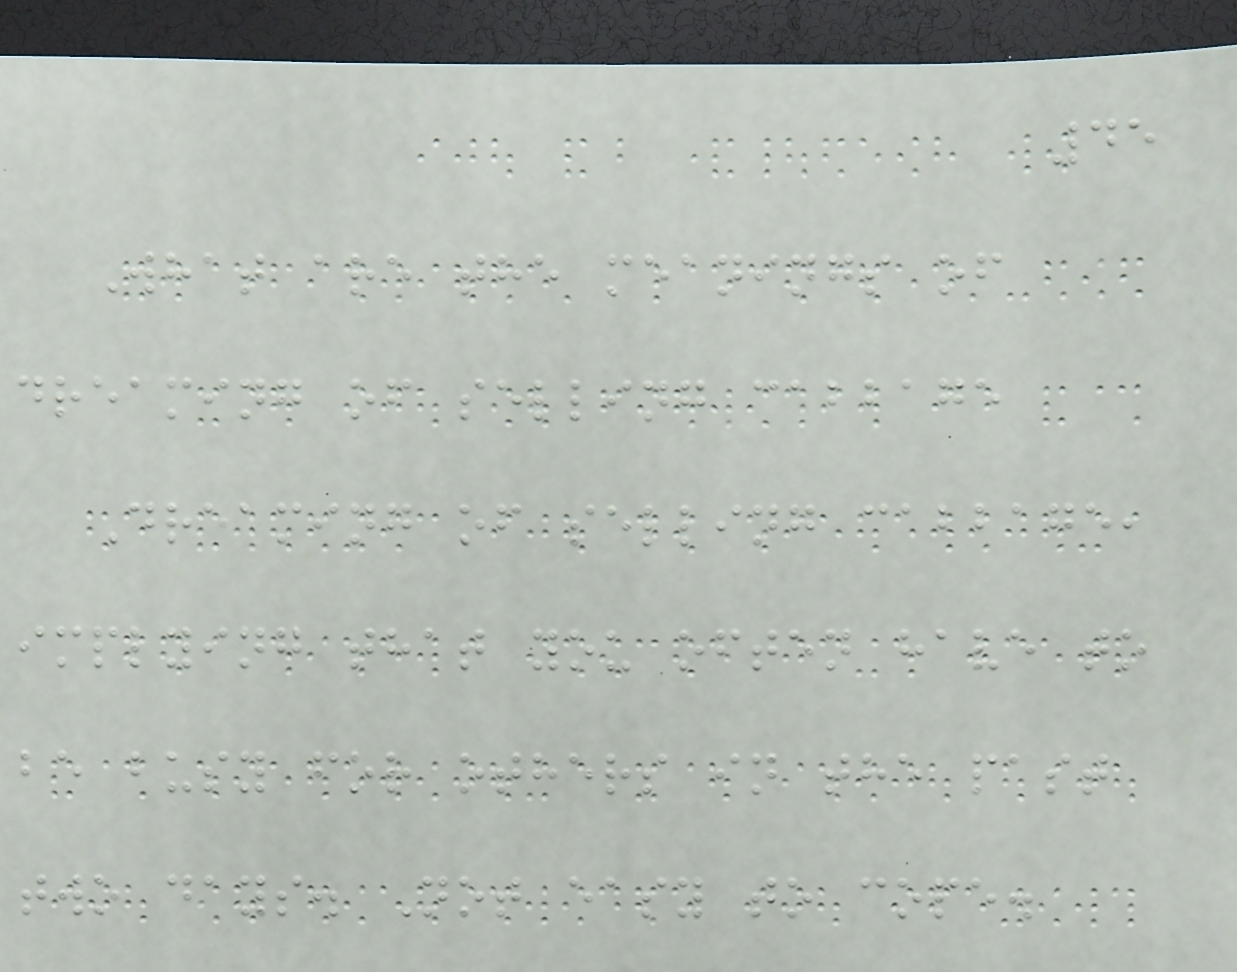45
What are the meanings of
dreaming of selling cabbage
Dreaming of selling cabbage,
implying that you often have to
be busy for others in the past
two days. Not easy to cope.
